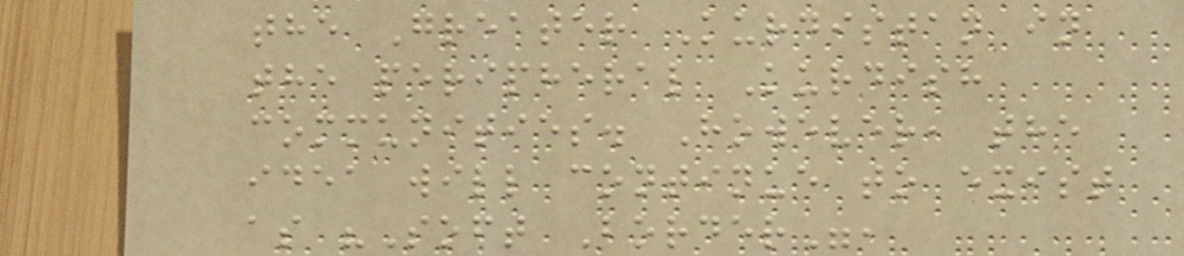the Greater Kurdistan in
the peripheral Kurdish
communities. However, the
idea will continue to exist
as "Soft Border",
